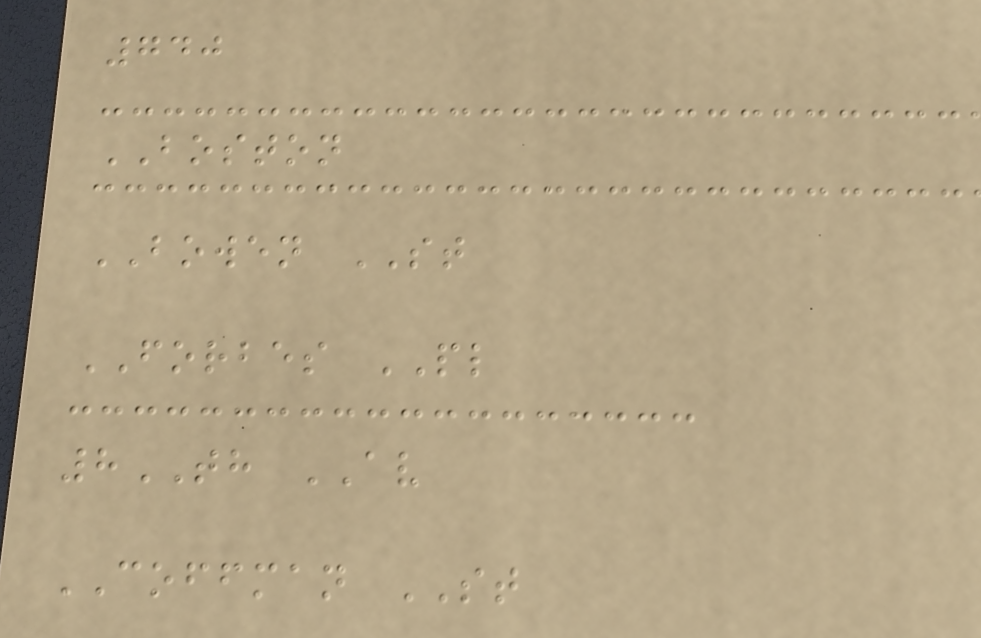740
BOSTON
BOWEN ST
FORBES PL
8TH AV
COFFMAN ST
